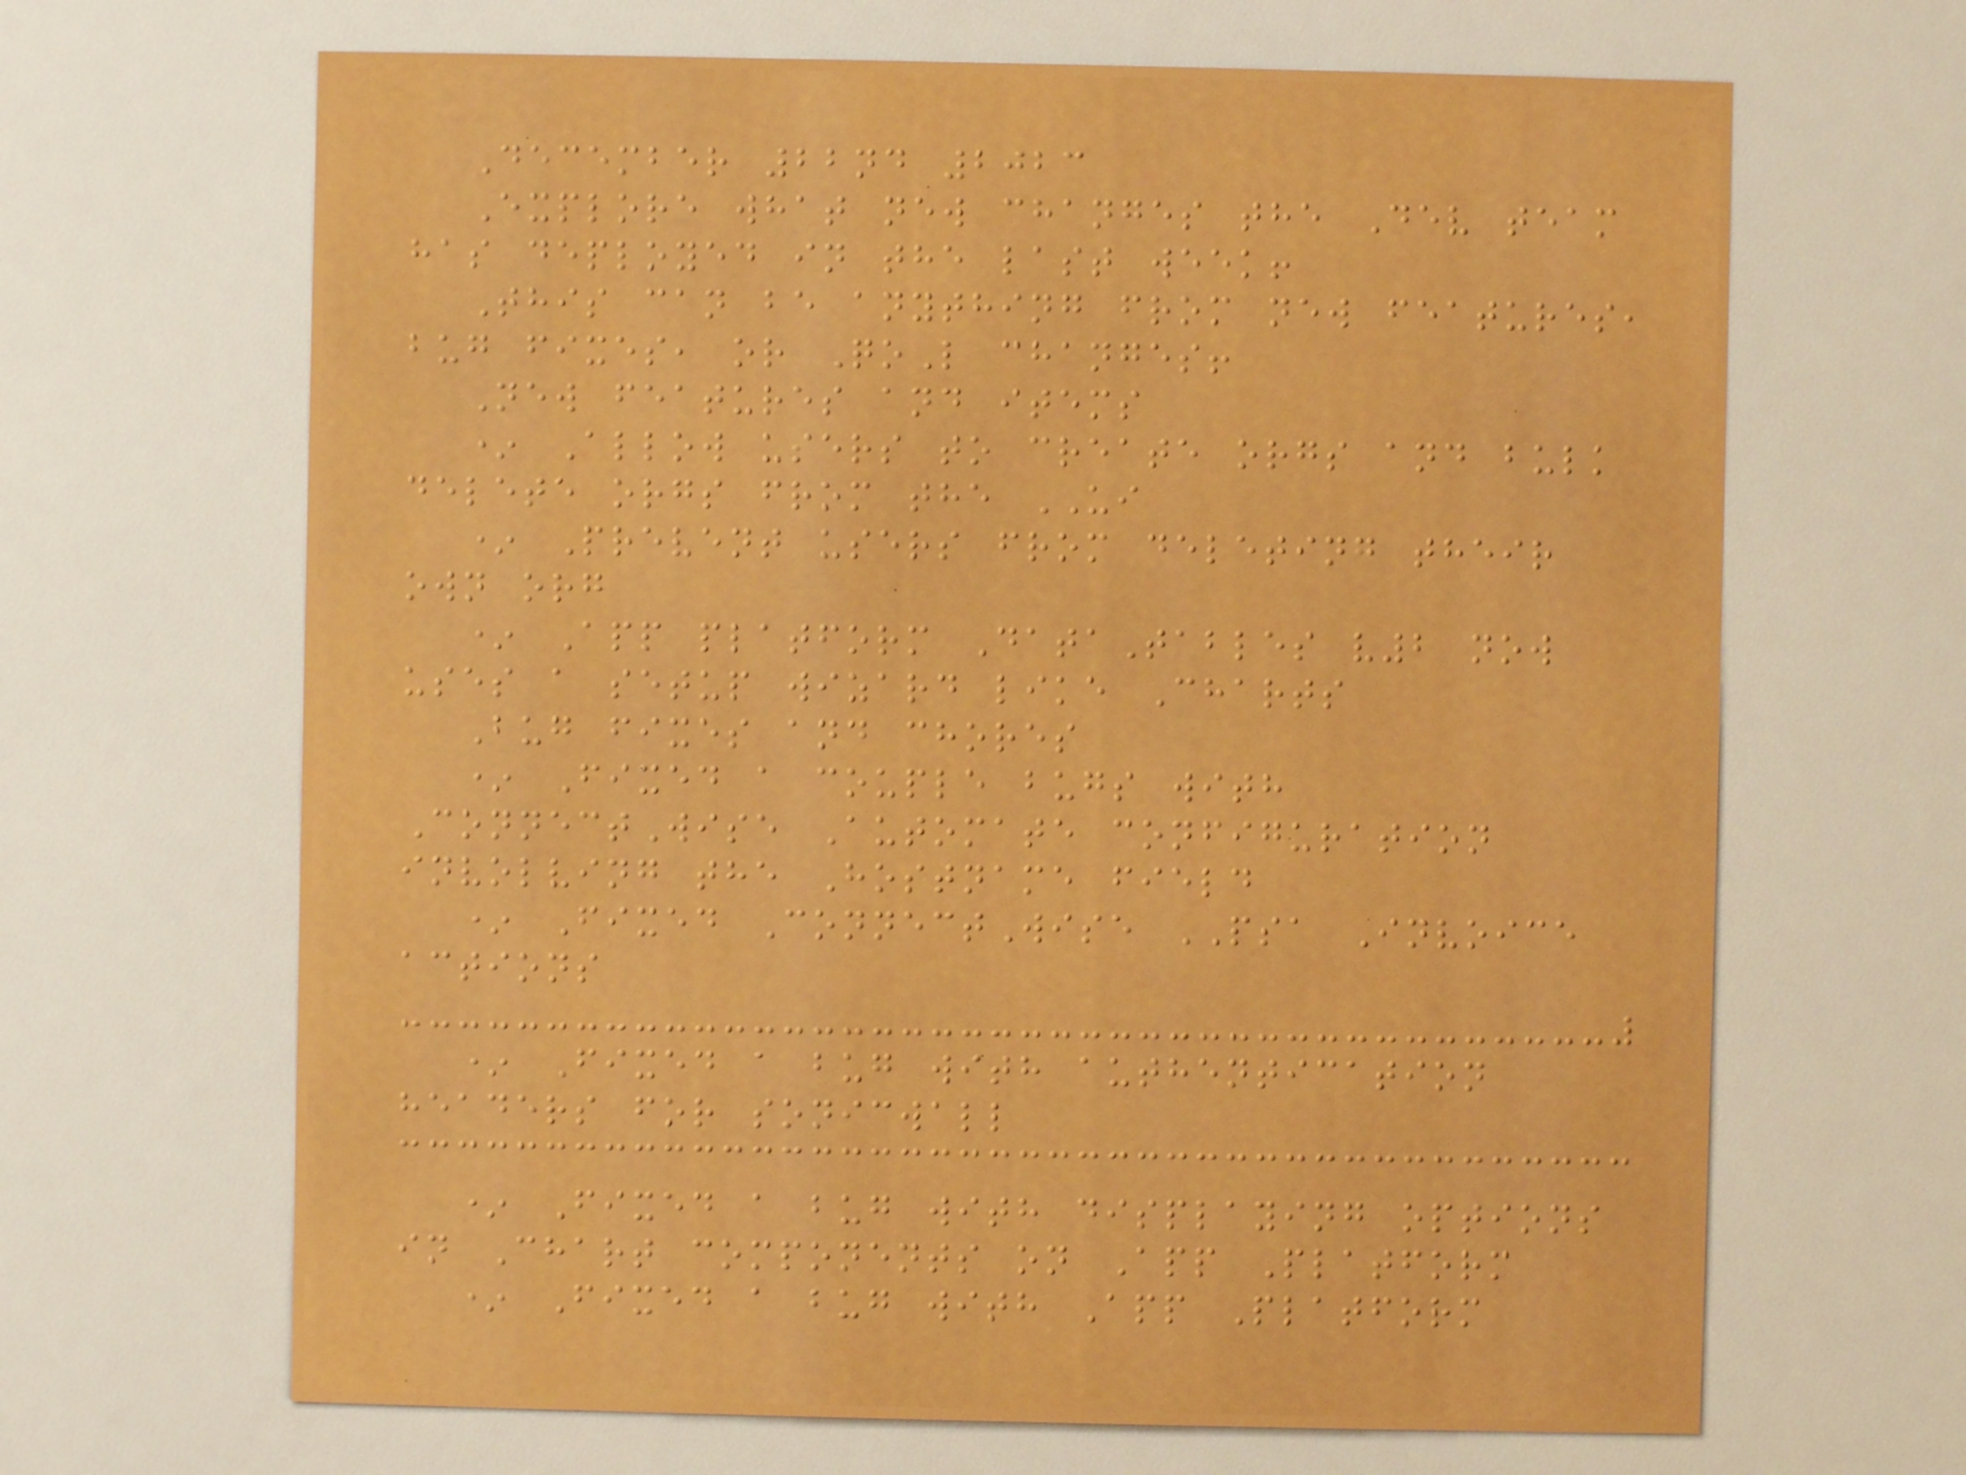December 22nd 2023
Explore what new changes the Dev team
has deployed in the last week!
This can be anything from new features,
bug fixes, or QoL changes!
New features and items
* Allow users to create orgs and bulk
delete orgs from the UI
* Prevent users from deleting their
own org
* App platform DataTables v2 now
uses a setup wizard like Charts
Bug fixes and chores
* Fixed a couple bugs with
ConnectWise Automate configuration
involving the Hostname field
* Fixed ConnectWise PSA Invoice
actions
* Fixed a bug with authentication
headers for sonicwall
* Fixed a bug with displaying options
in Chart components on App Platform
* Fixed a bug with App Platform
